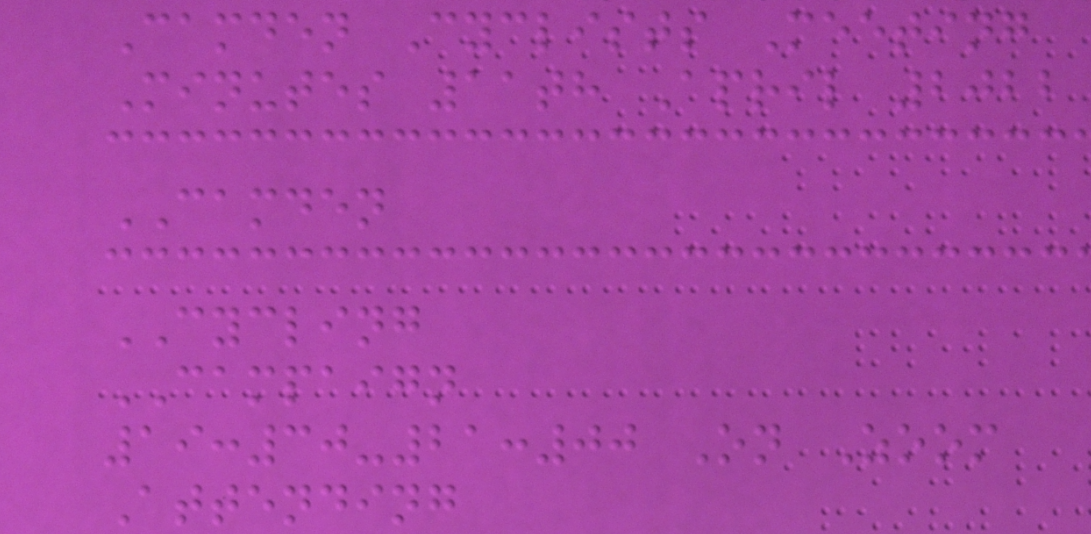Camden Cyclists Meeting
Minutes 11th April 2022
CAMDEN
CYCLING
CAMPAIGN
19:30-21:00 On Zoom
Attending
